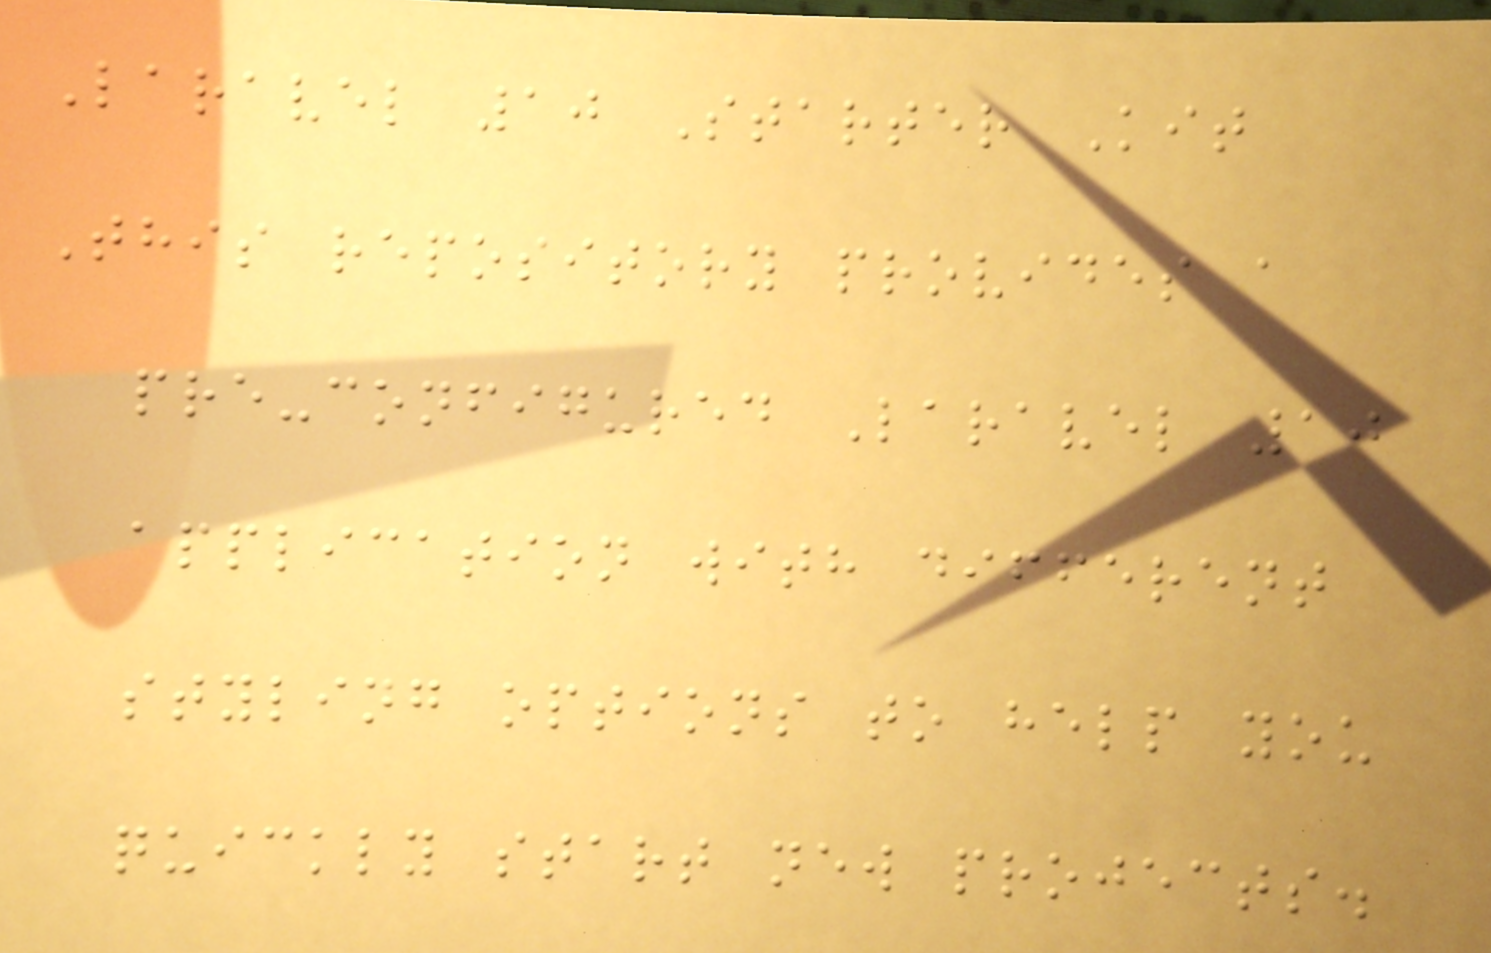Laravel 10 Starter Kit
This repository provides a
pre-configured Laravel 10
application with different
styling options to help you
quickly start new projects.
